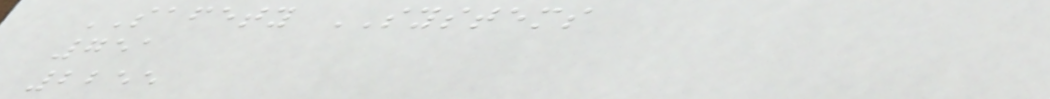SAFETY SYSTEMS
751
2255
